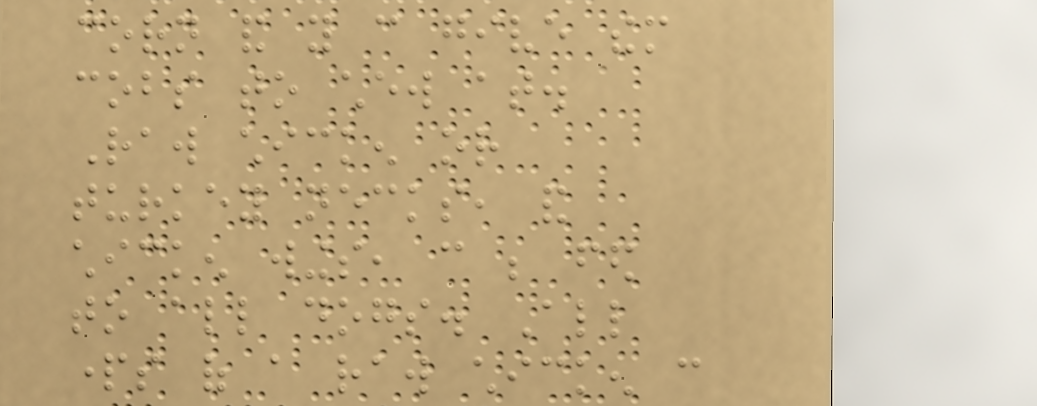corn and you can give them
cobs to chew at.
Raw chicken or
turkey necks, and
chicken wings, can be fed
to all dogs. All
parts of a raw chicken can
